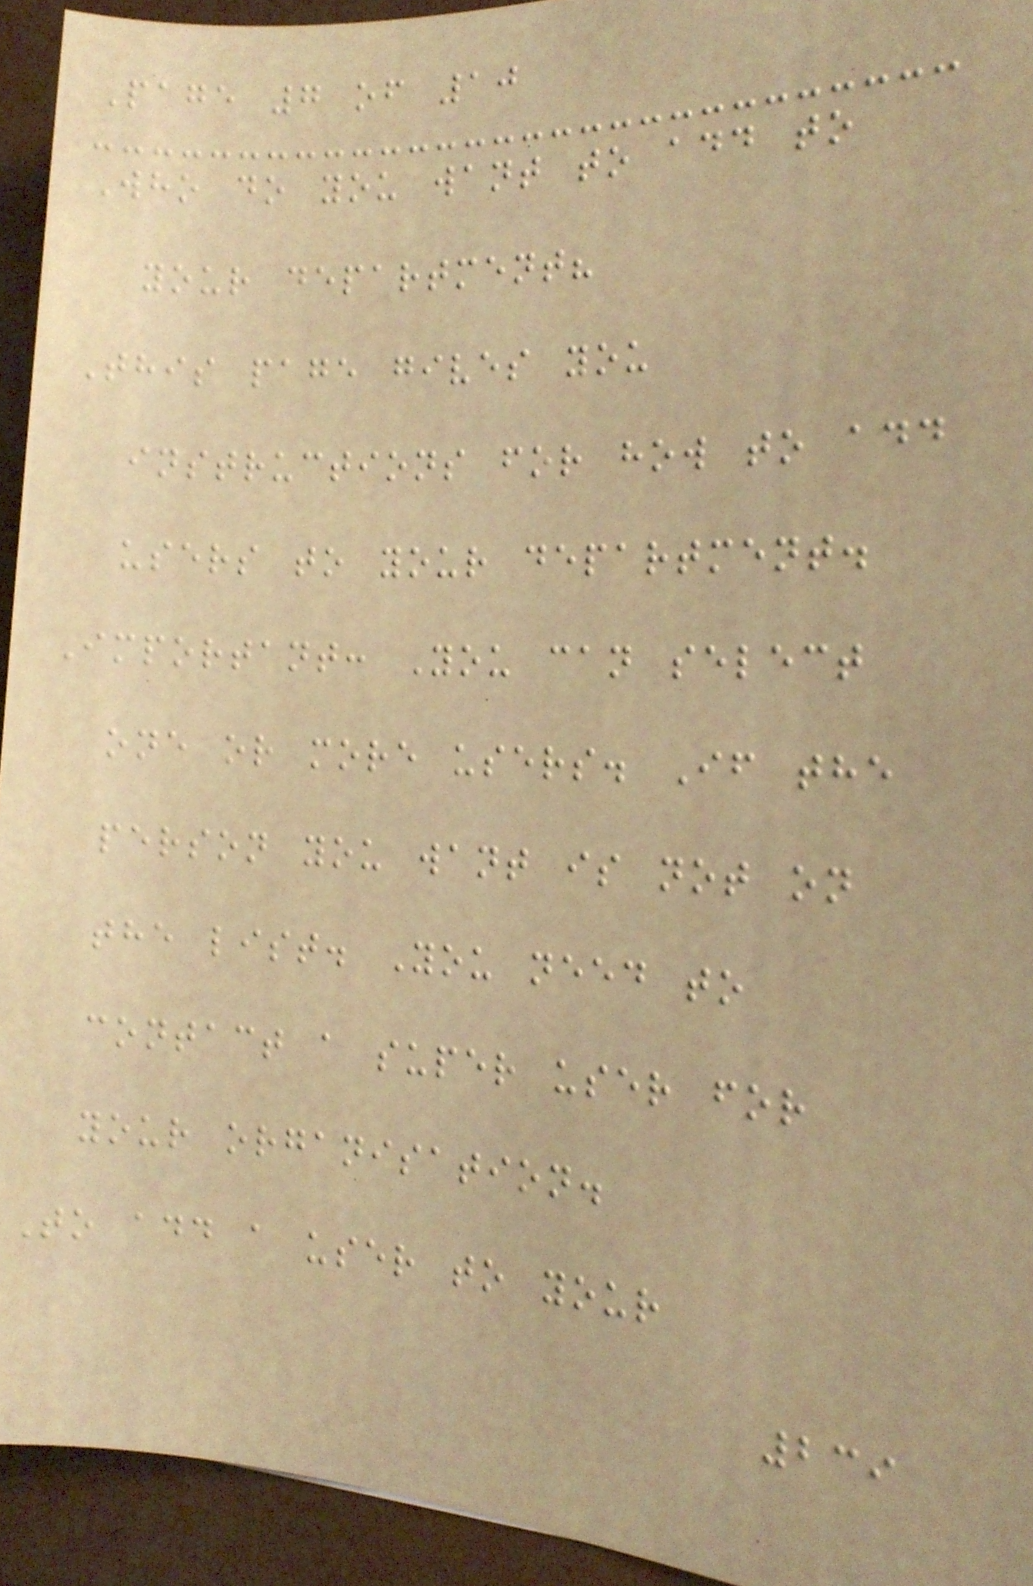Page 7 of 10
Who do you want to add to
your department?
This page gives you
instructions for how to add
users to your department.
Important: You can select
one or more users. If the
person you want is not on
the list. You need to
contact a super user for
your organisation.
To add a user to your
239
